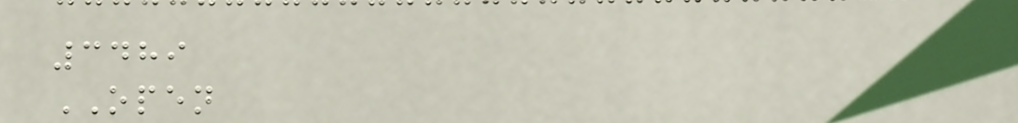3489
OPEN
